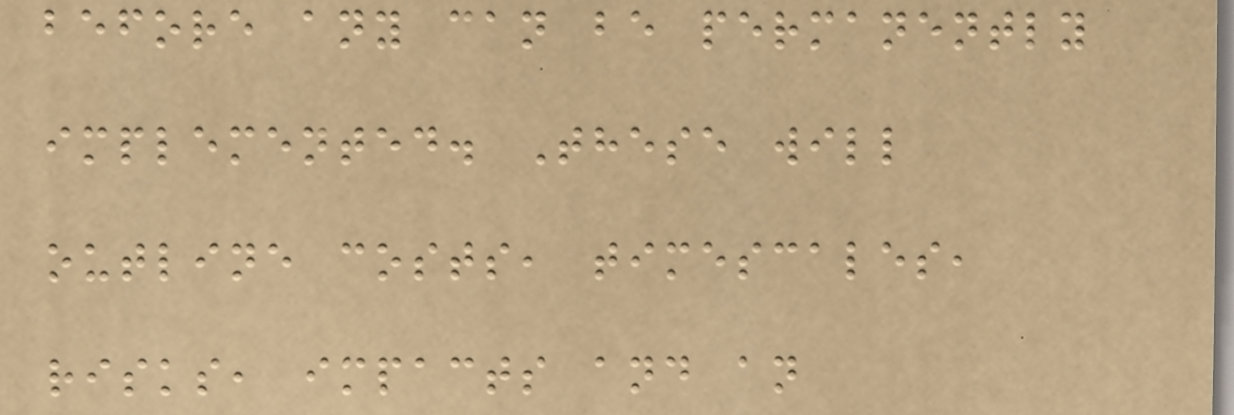before any can be permanently
implemented. These will
outline costs, timescales,
risks, impacts and an
